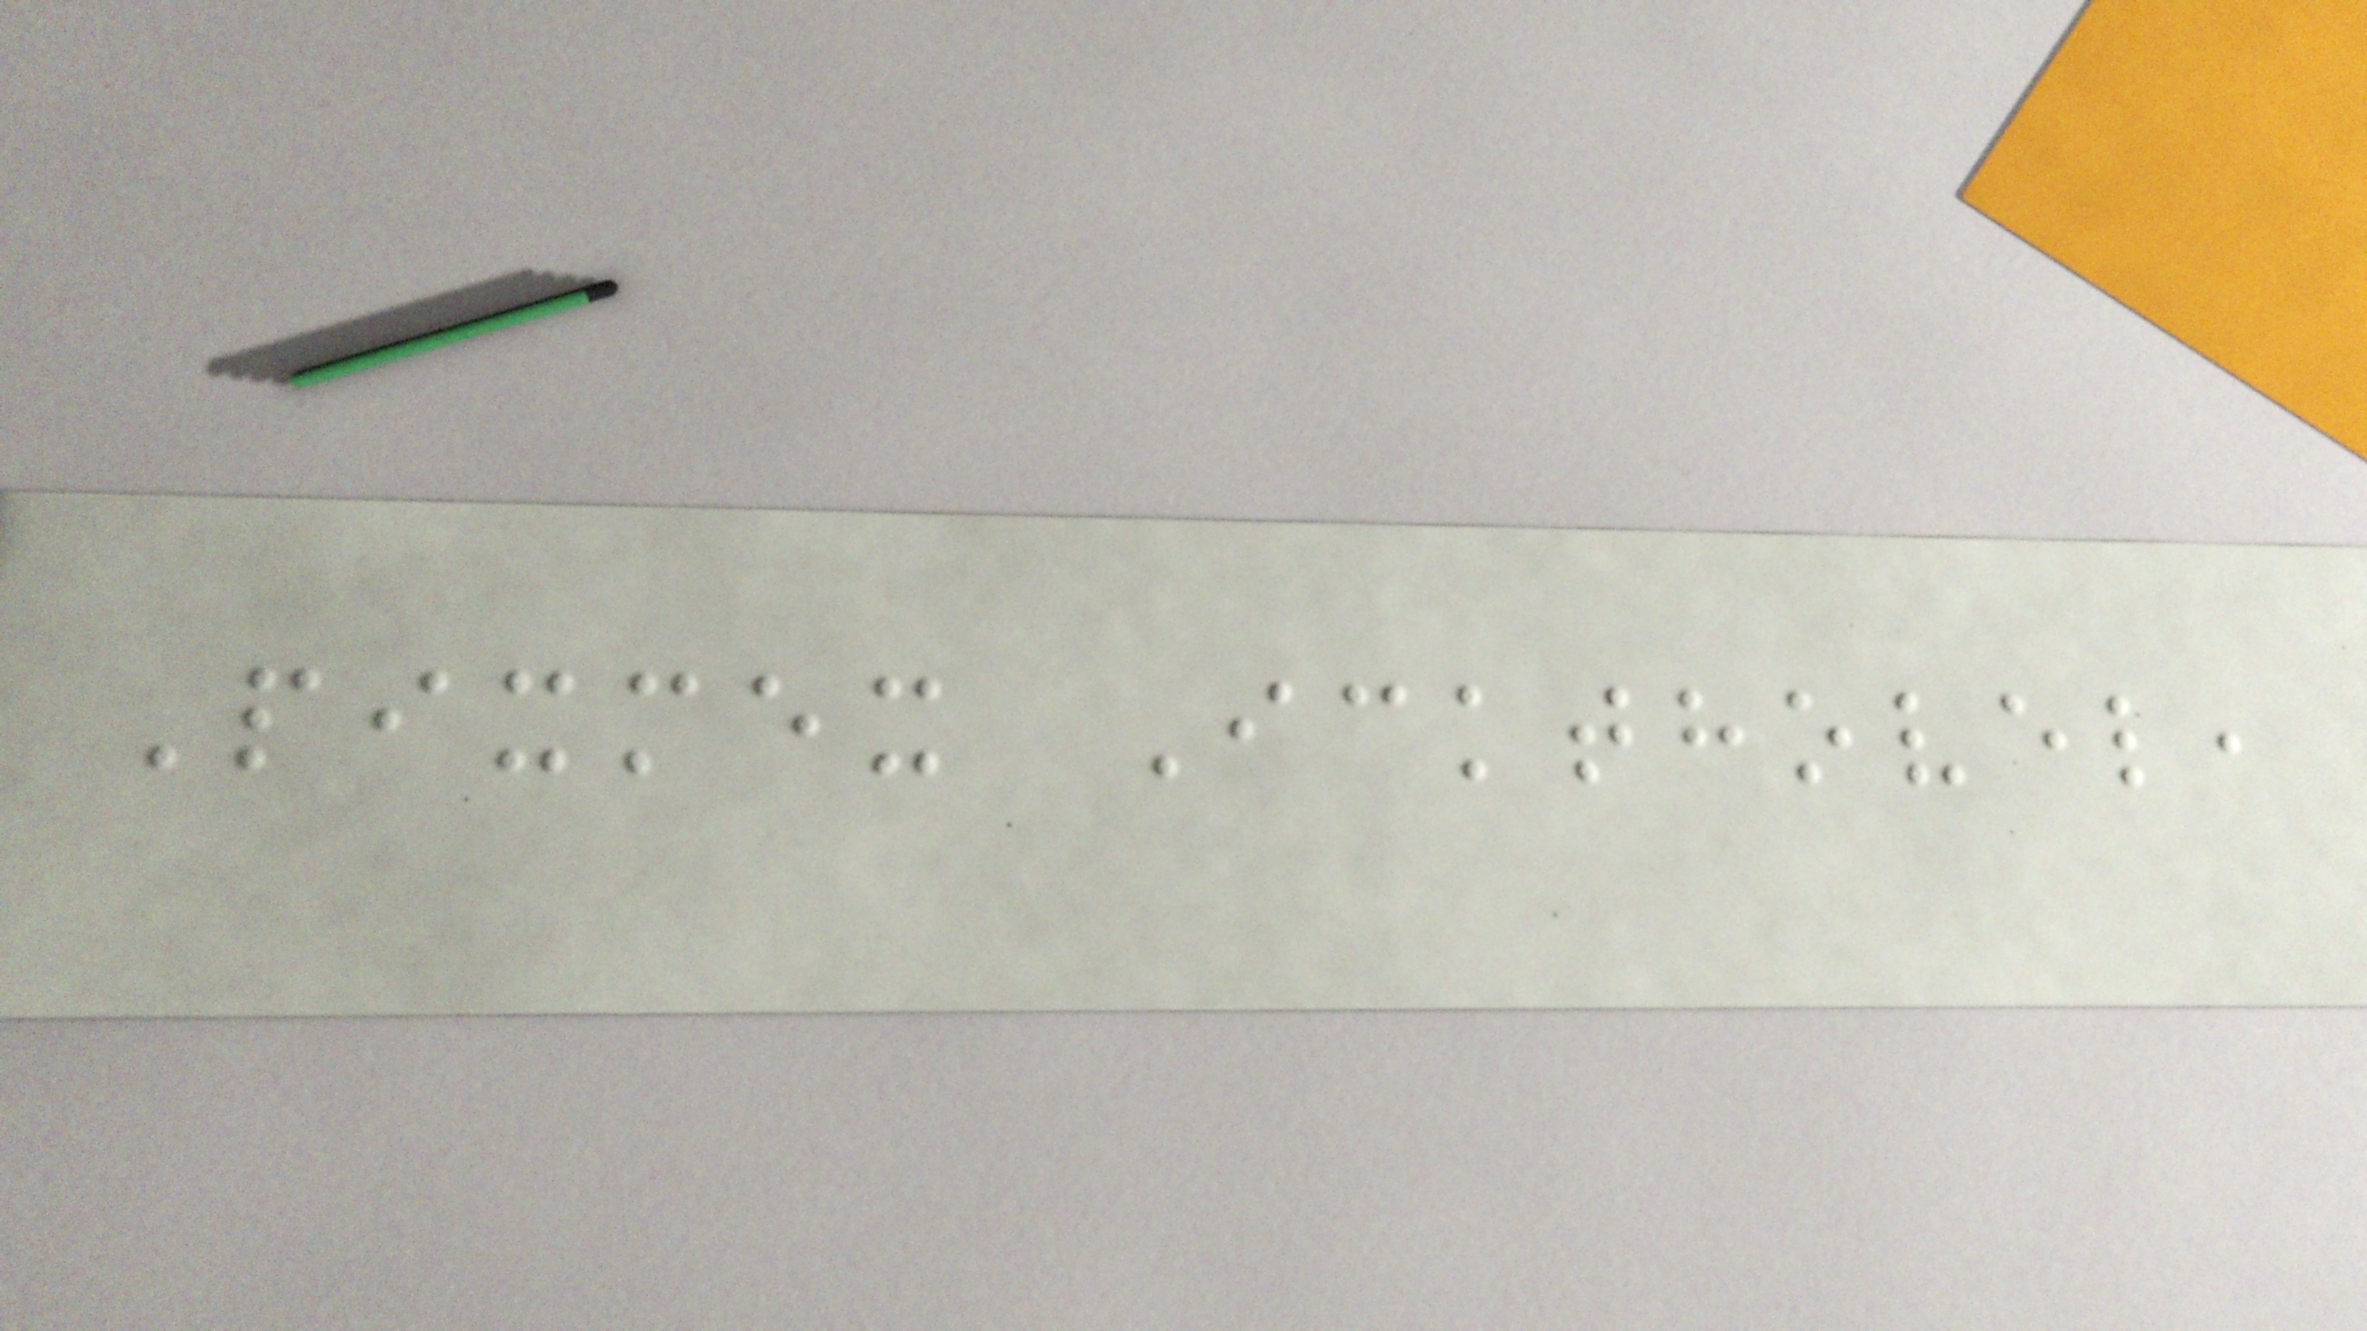Pixmex Ickthovel,
